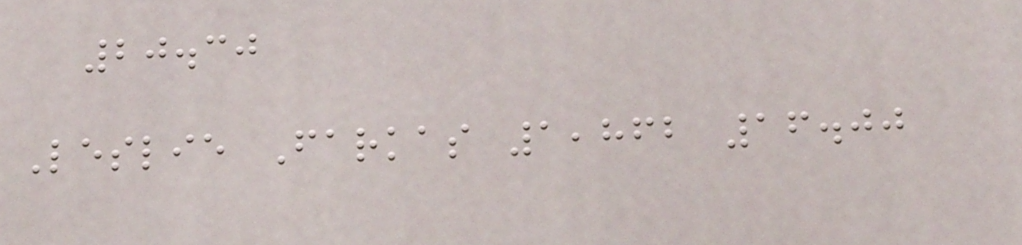20.30
Leslie Farkas 1,862 16.00
